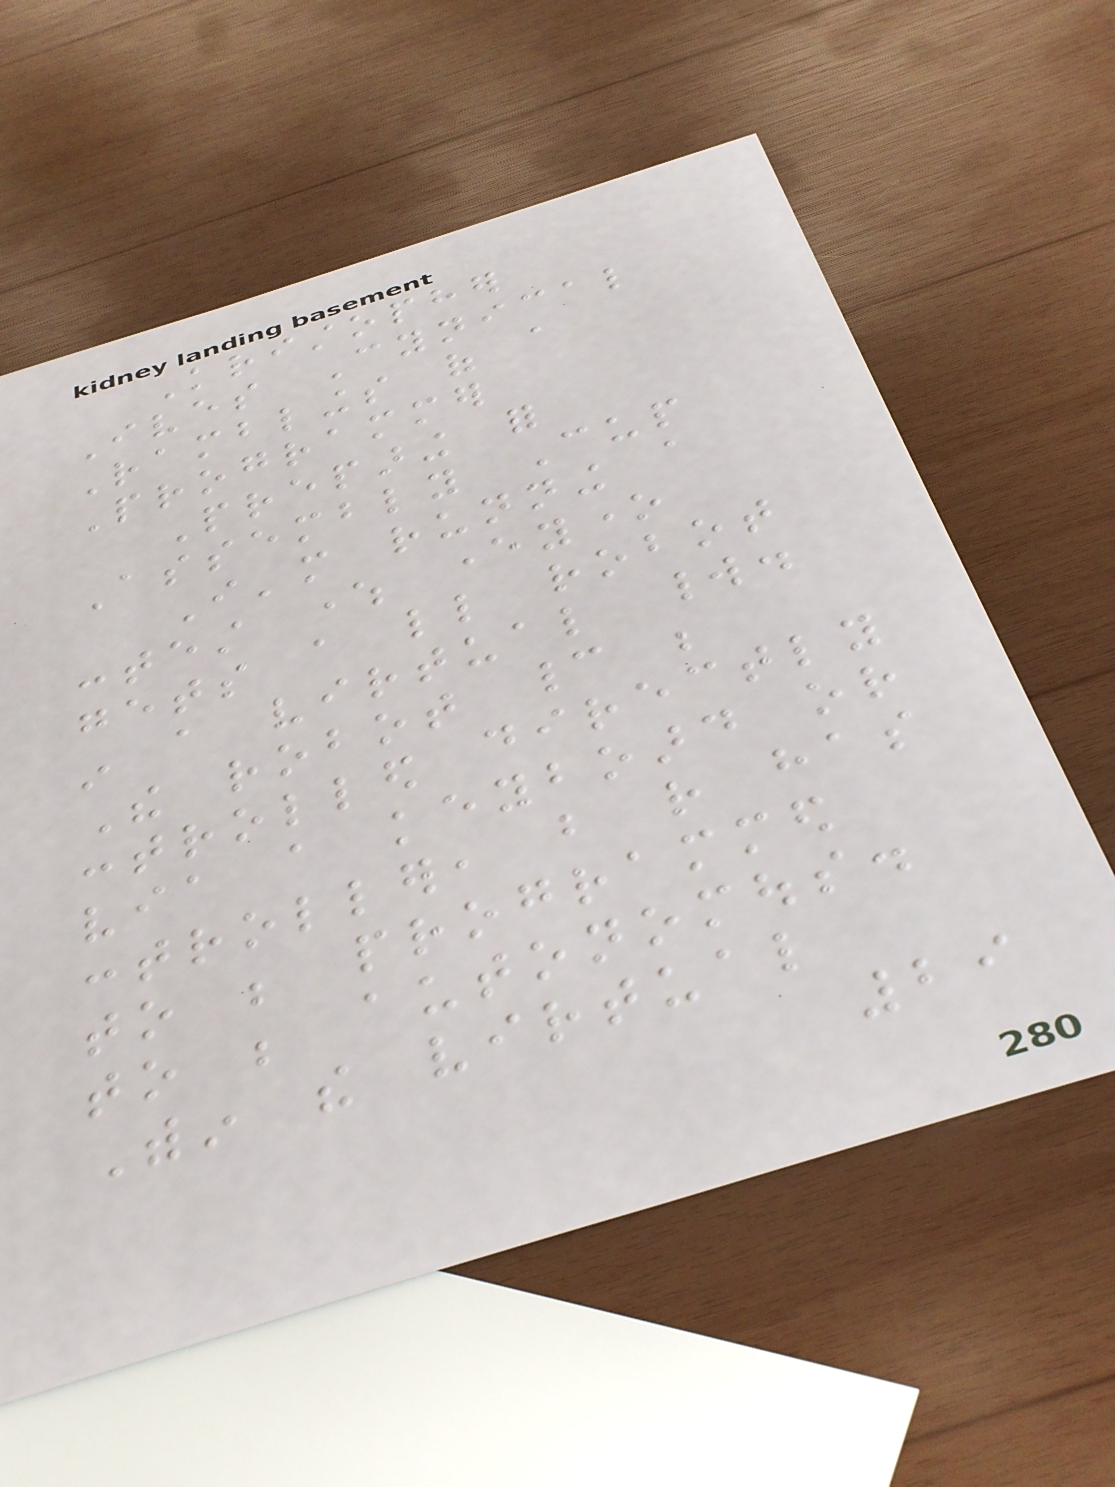Kristopher
Ives Cynical
Ramblings of a
Programmer
Preparing for
Assembly Cup
I'm running a
contest where everyone
gets a little robot
in a virtual world.
The robot cannot be
controlled directly
via a keyboard or
controller, but rather has
to be programmed
to be autonomous.
Within the virtual
29
